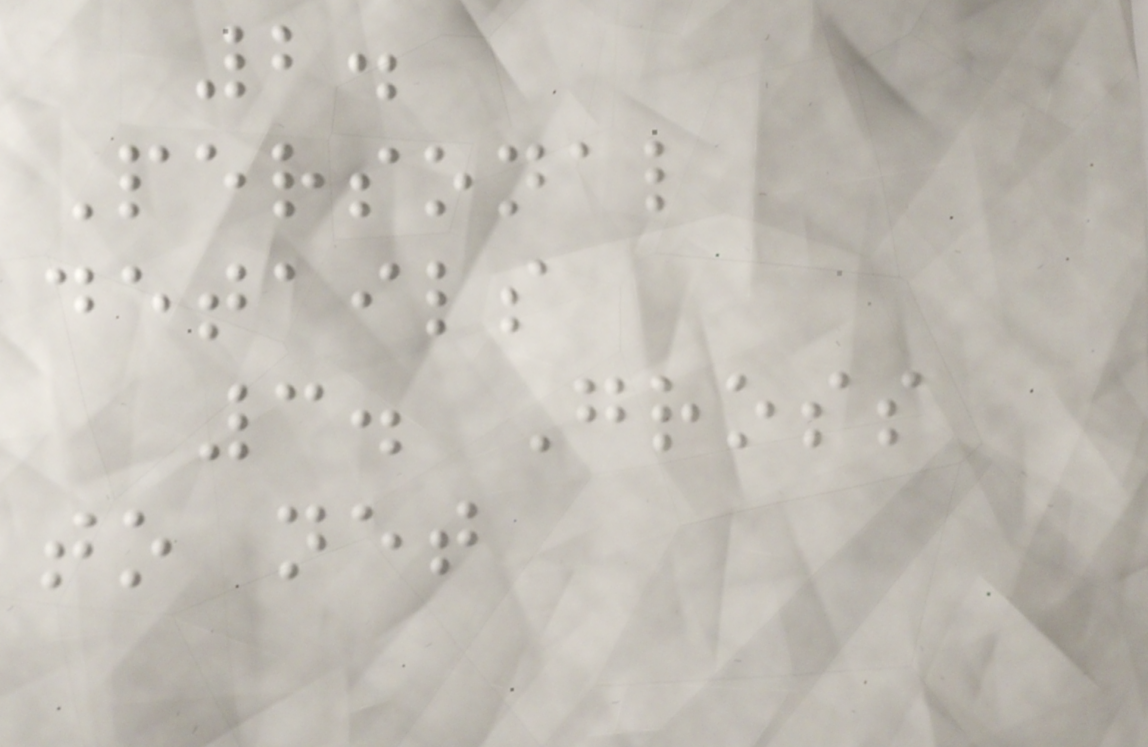2.
Personal
details
3. Gross
to net
